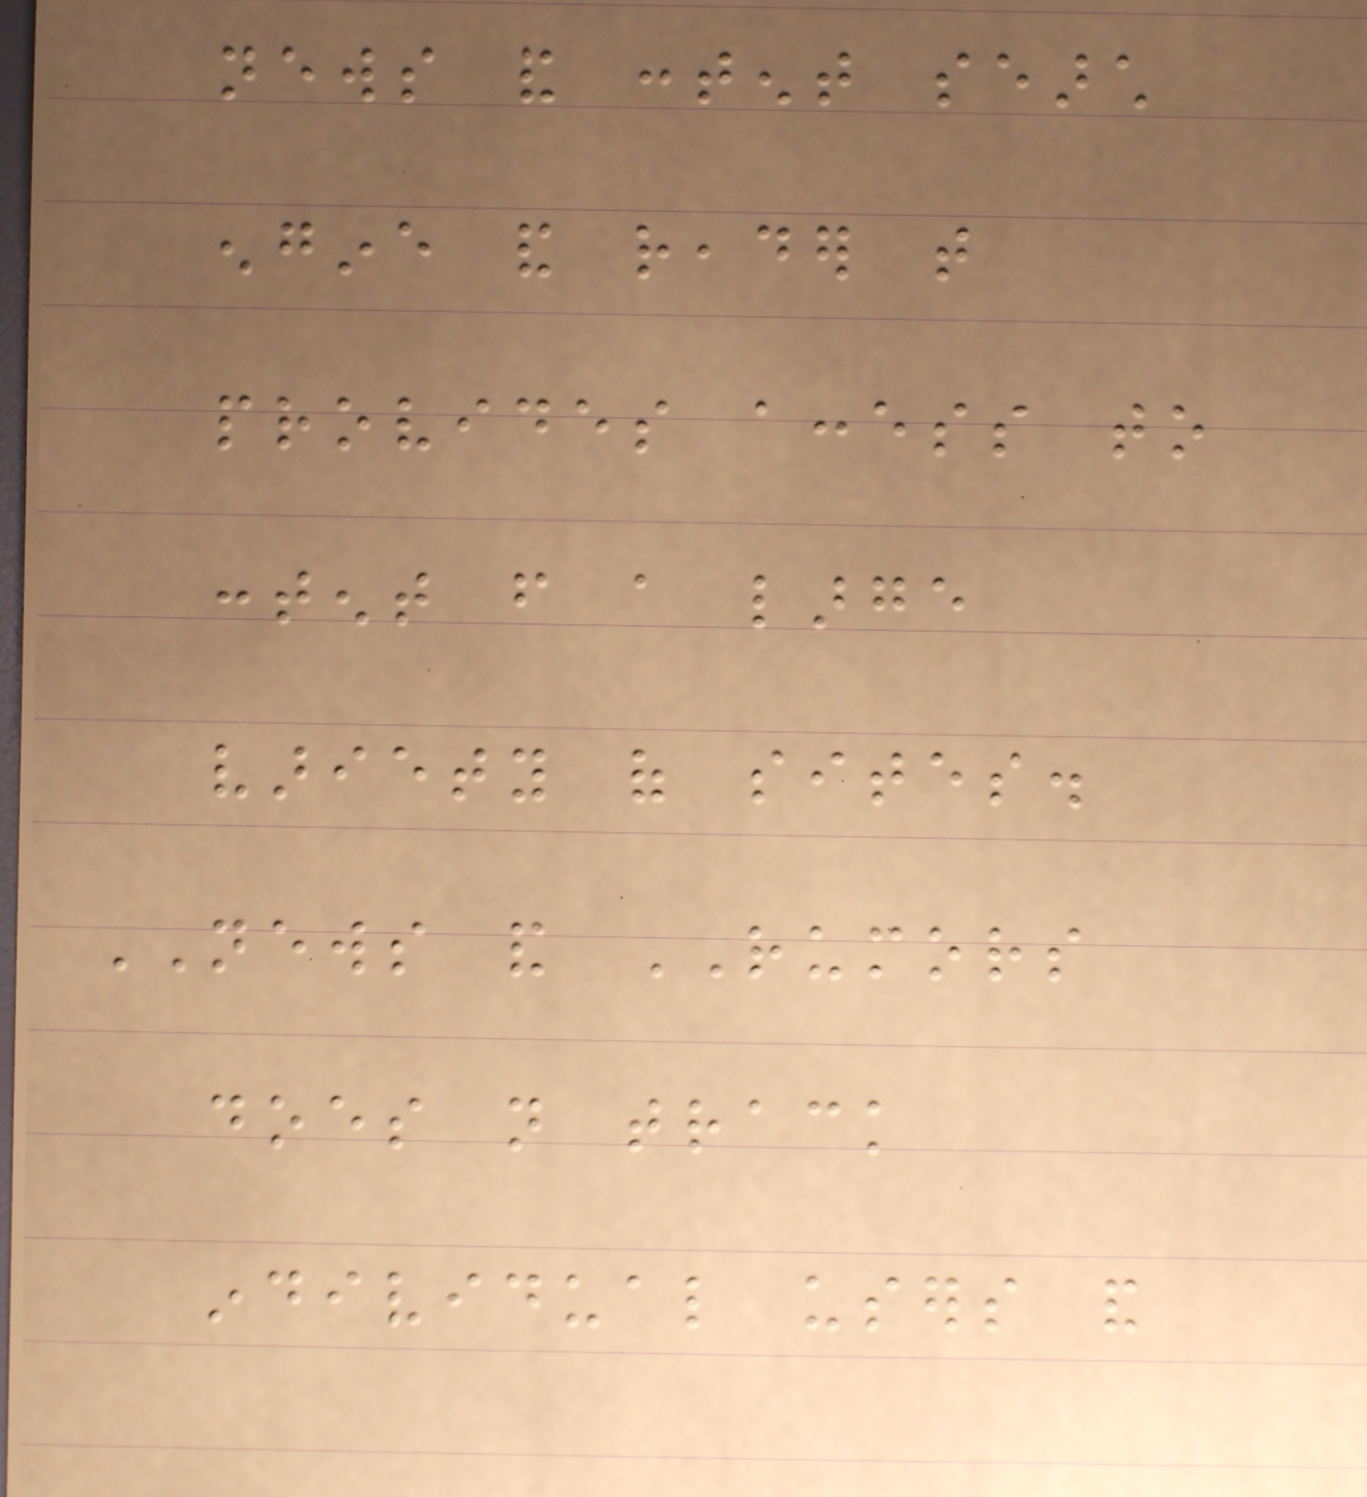news and content search
engine and reader that
provides access to
content from a large
variety of sites.
NEWS and RUMORS
does not track
individual users and
